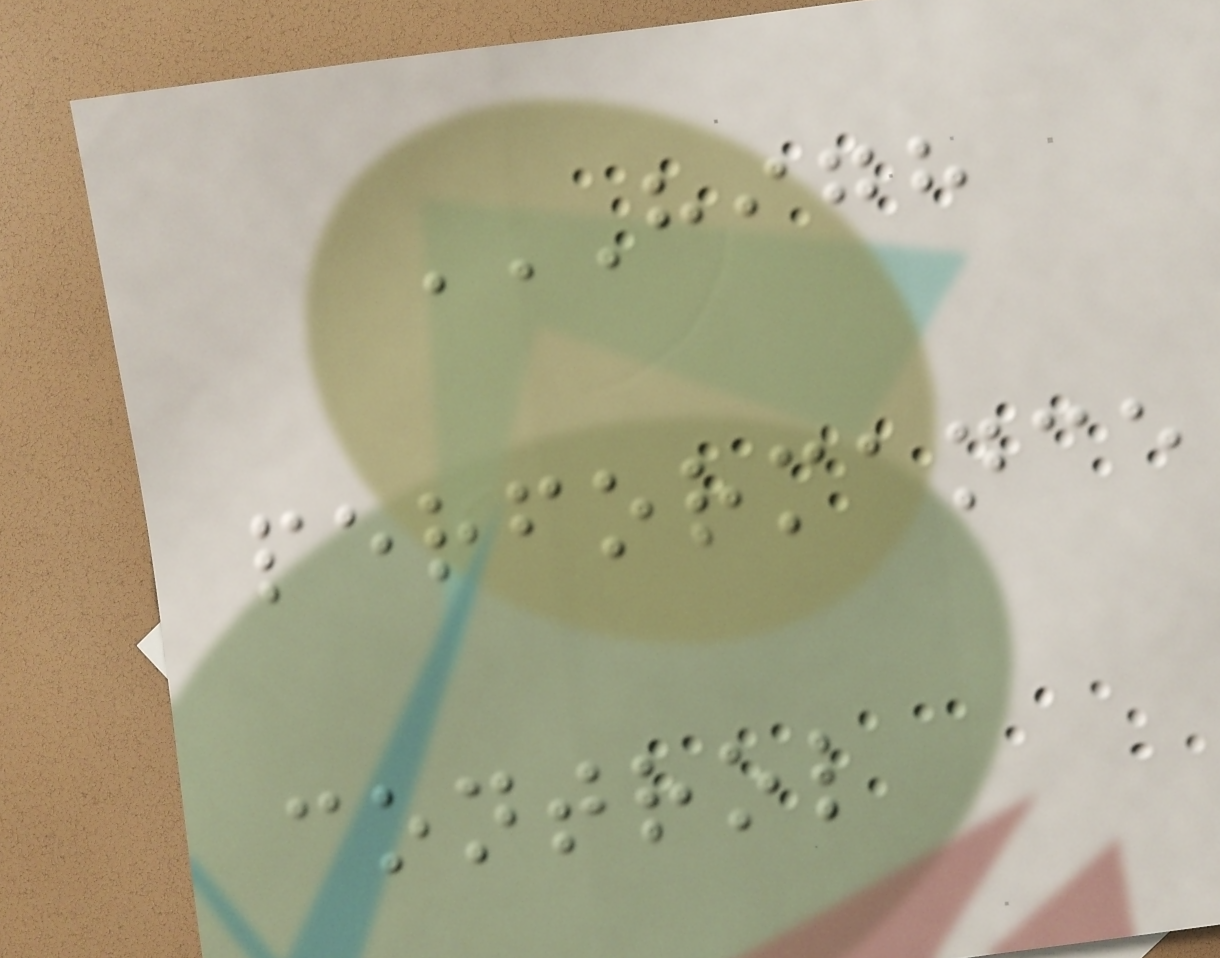HIGH
PERFORMANCE
CONTROL
